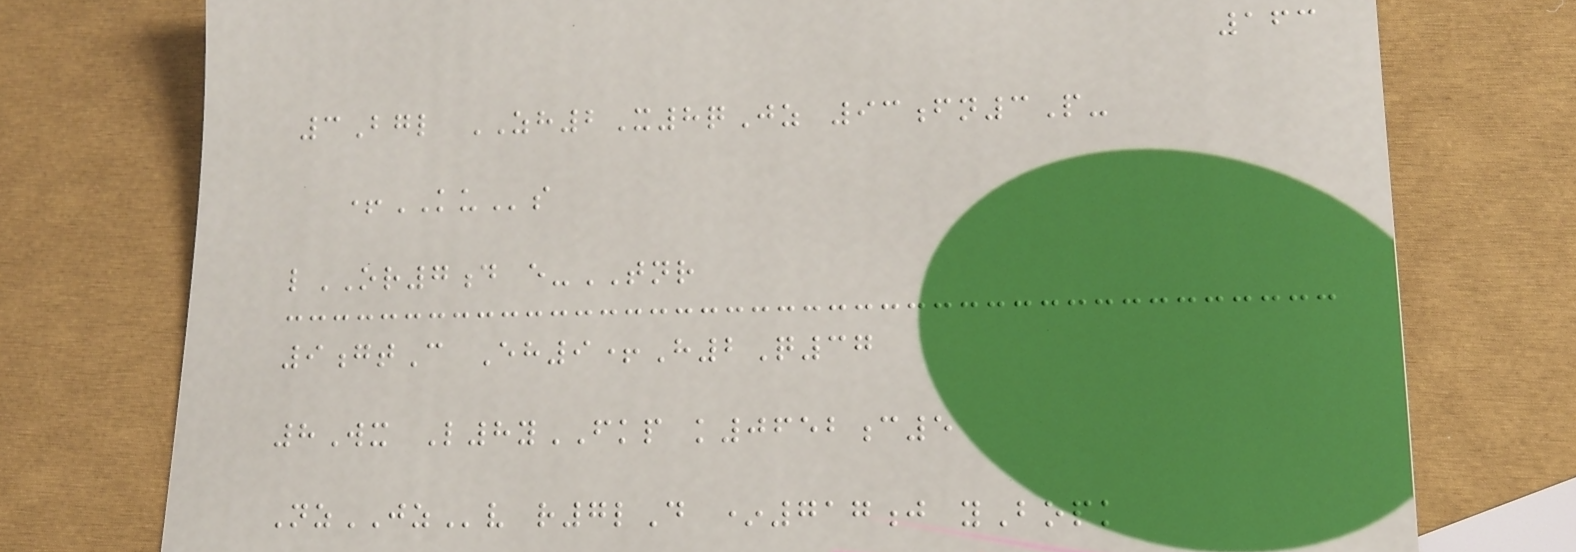163
3Bgl ZH2X8qJz 93fn3P-
+KUs
lOR7d e-TNR
9gtC Eh9+H2Q37
8Wx L8yFKP k0652c5
NzJZv r7lD *717j yBopk
